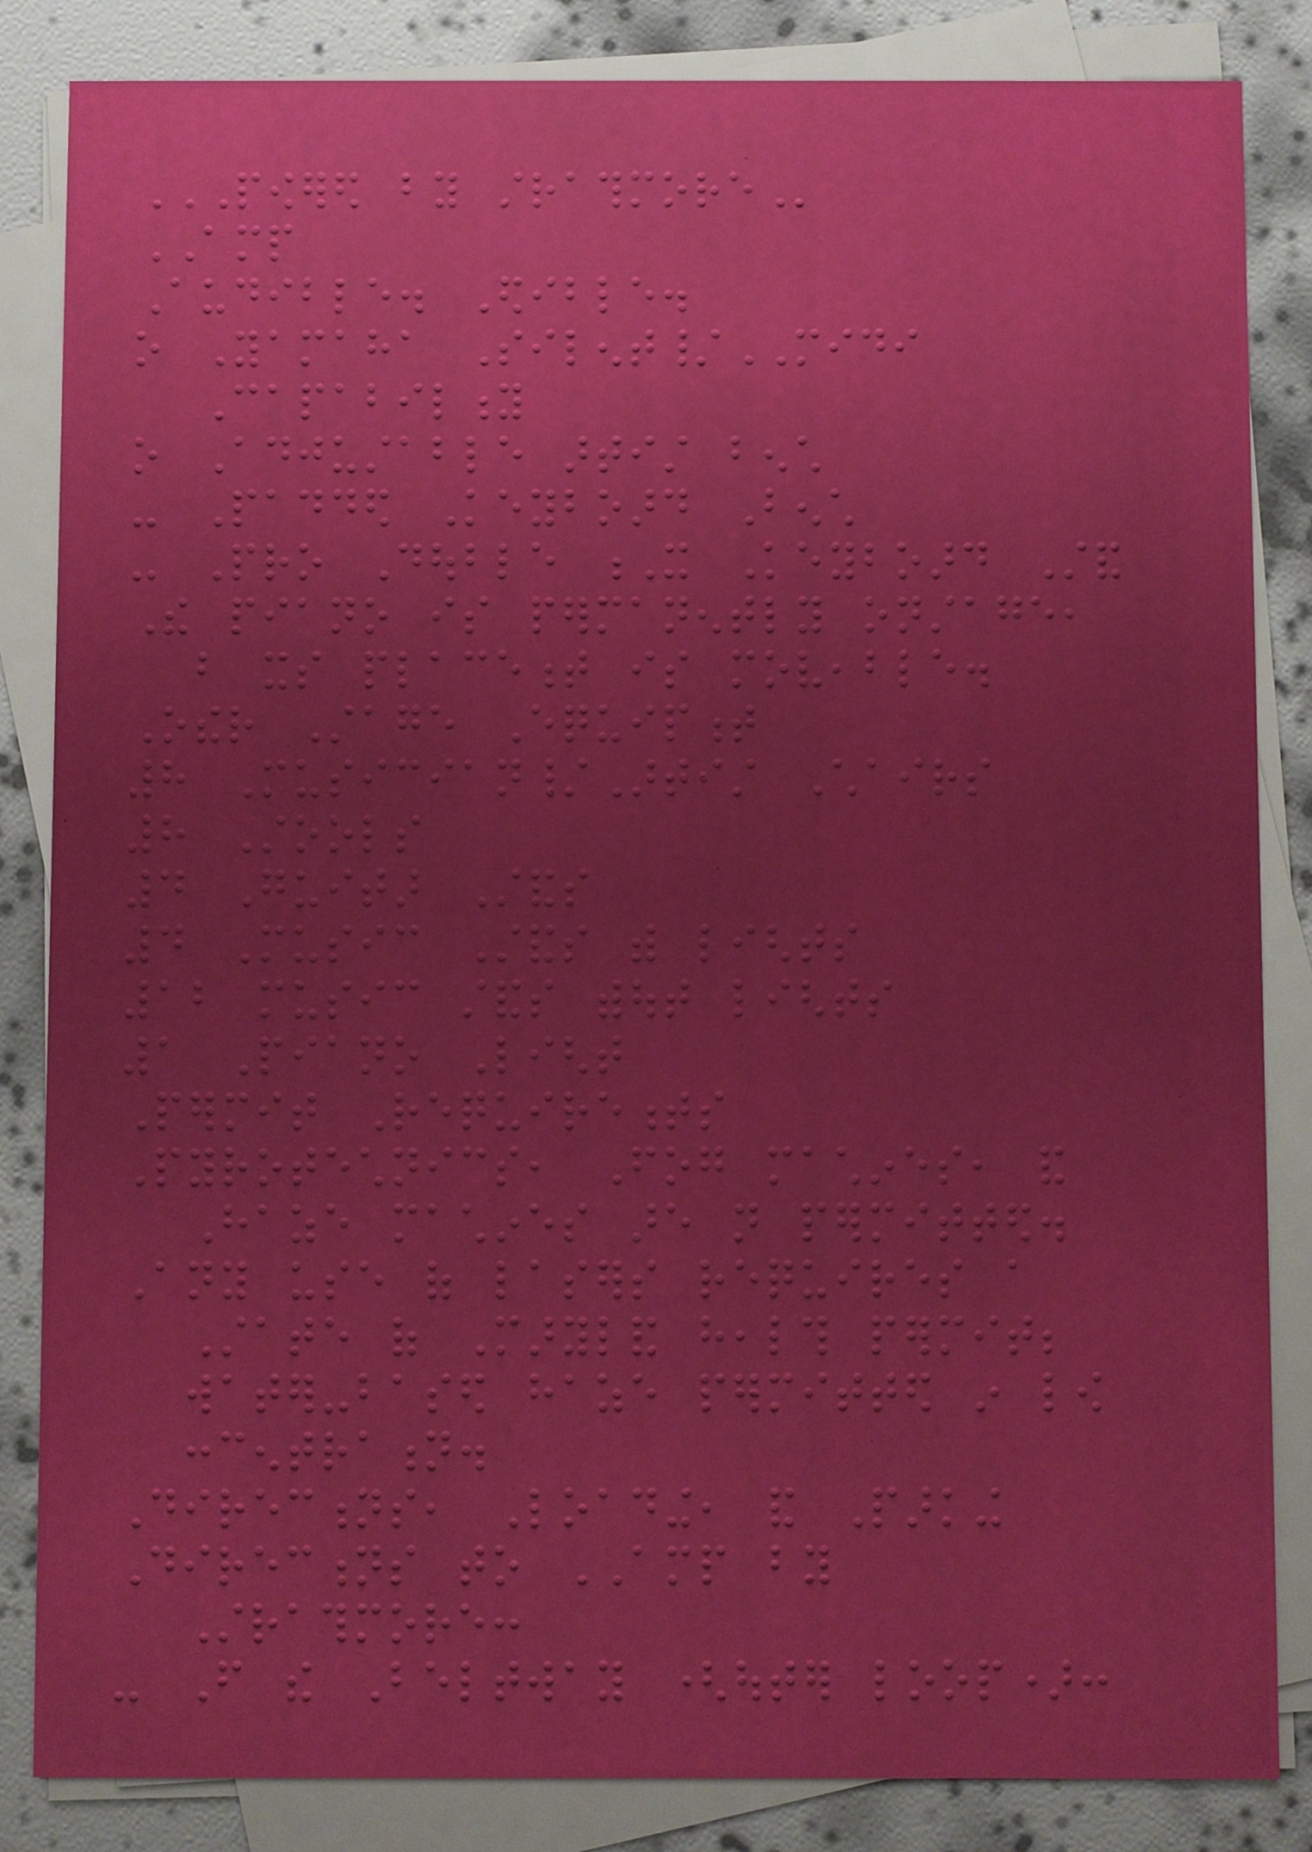POWERED BY STRATHMORE
AMP
Audible. Edible.
o Yamaha Silent/MIDI
Capability
o Adjustable artist bench
- Padded Keyboard Bench
- Pro Double X Keyboard Stand
The piano is permanently onstage,
but its placement is moveable.
Other Stage Equipment
8 Musician/Artist Chairs
8 Stools
4 Guitar Stands
4 Music Stands with lights
12 music stands without lights
1 Piano Light
Permit Requirements
Pyrotechnics, Fog machines, and
Haze machines are not permitted.
Any use of lasers requires a
State of Maryland health permit;
water-based haze permitted in low
concentration.
Directions, Loading, and Parking
Directions to AMP by
Strathmore:
- From the Beltway (outer loop):
